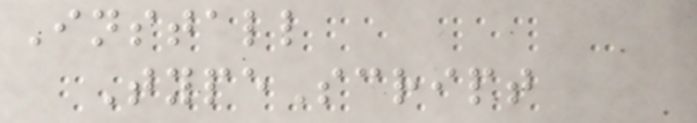Install
TypeScript
